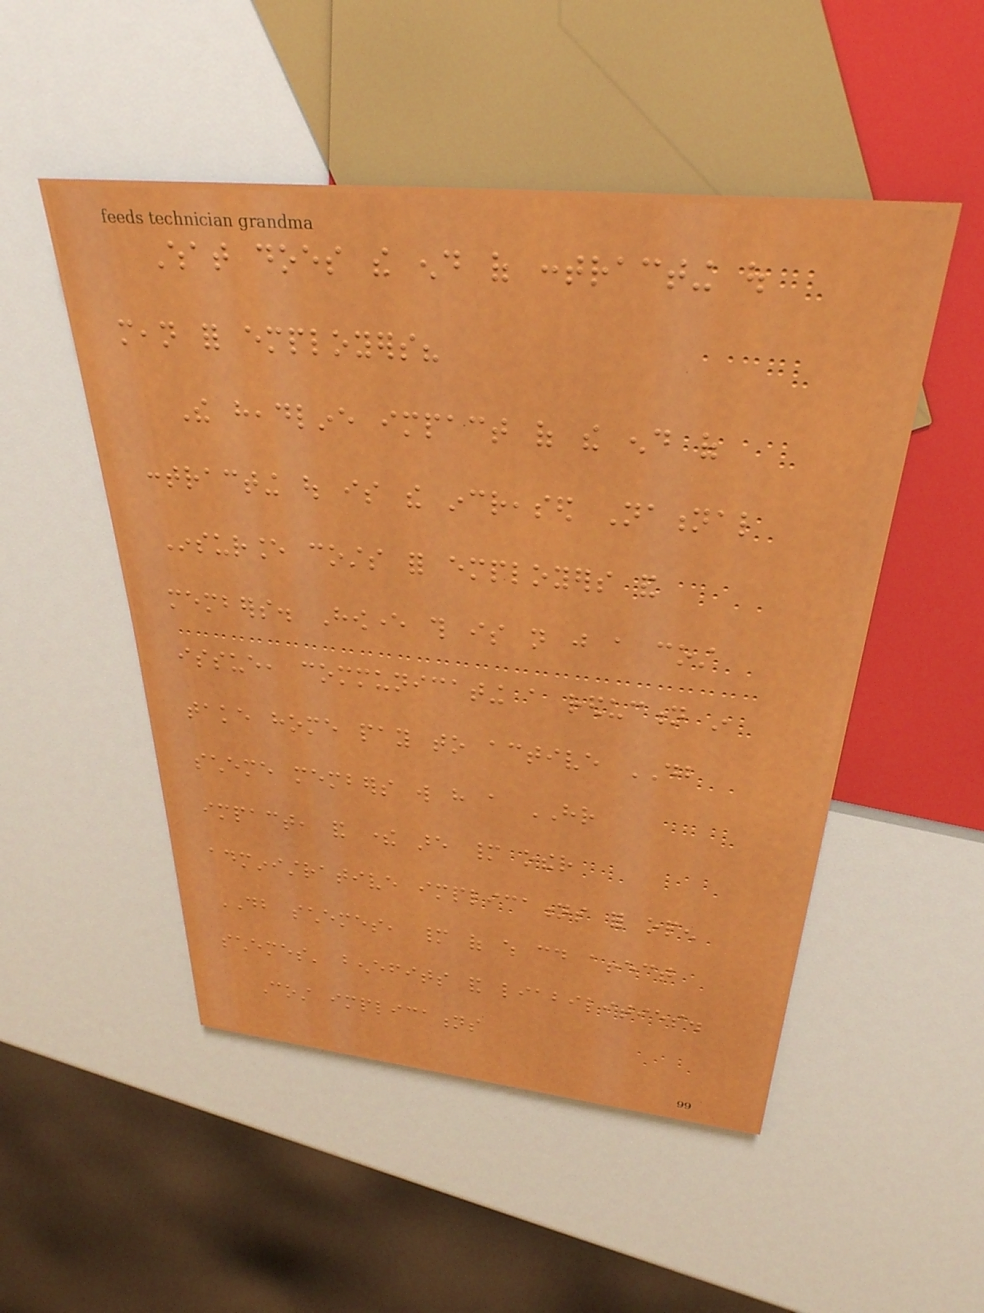What does the end of contracting out
mean for employers?
The headline impact of the end of
contracting out is the increased National
Insurance costs for employers and
members. However this is not just a cost
issue, communicating a reduction in
take home pay to active DB
scheme members will have a HR
impact, and there are many other
administrative implications for open
DB schemes, many of which could affect
schemes' benefits and liabilities.
Cost implications
